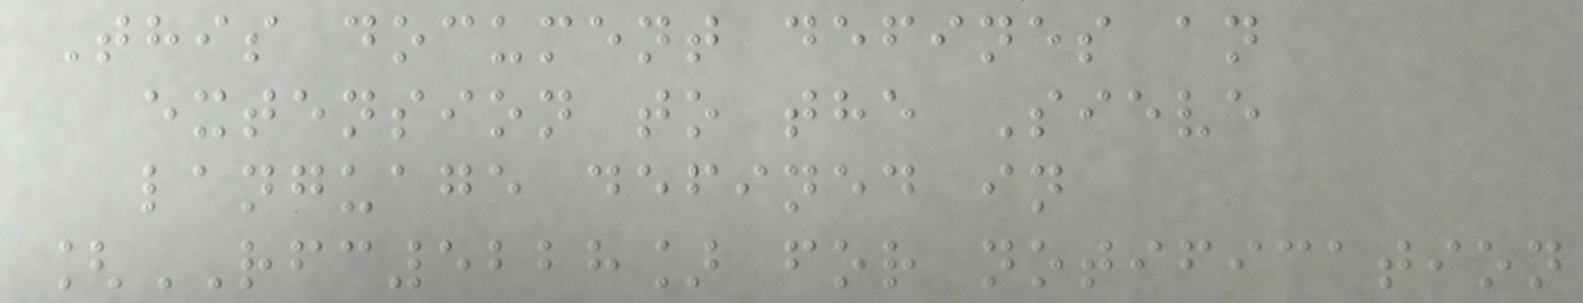This document defines an
extension to the Sieve
language defined in
[RFC5228] for notification
